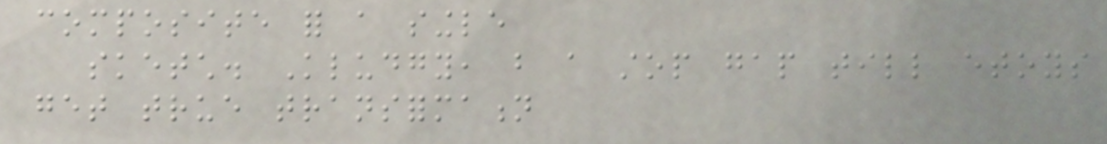composite for a single
sketch. Kludgy, but a stop gap till etoys
get true transformation
